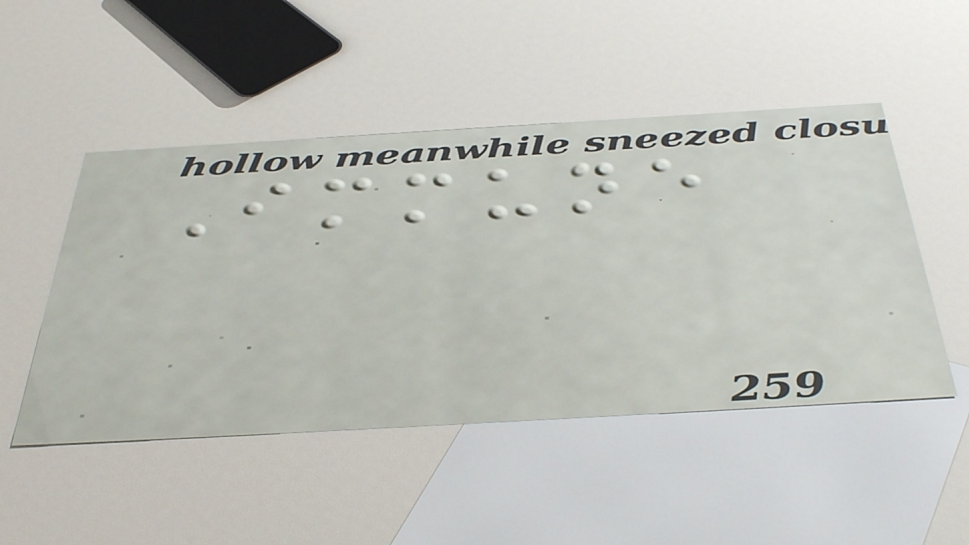Immune
